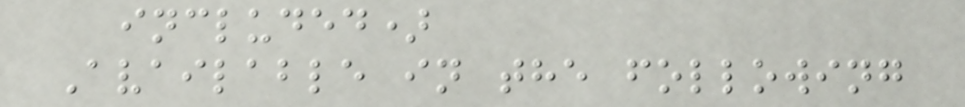included)
Available in the following
